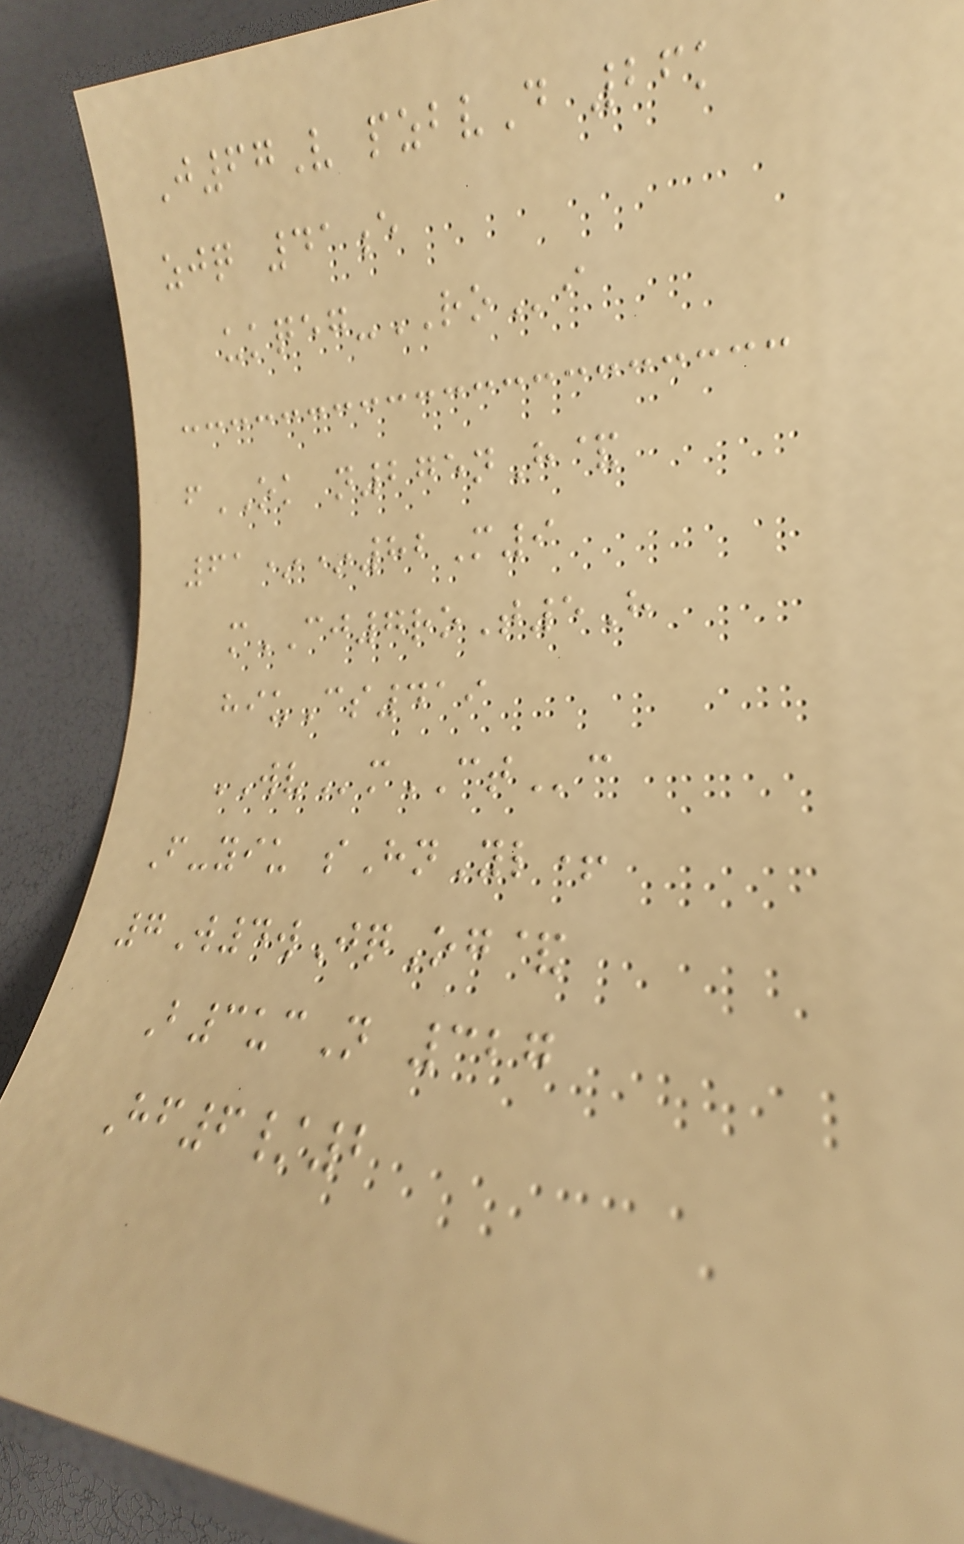J67V pzbvD 26k
zjq 41e
ukqeg-ROi
fOK n275nH&
61**82M9
mCJ7roT5H
hiuCs419
WVmCTc
F-yiu sHnYl+
7W4wJqOg&
B3ucN 327
Hf6/2
